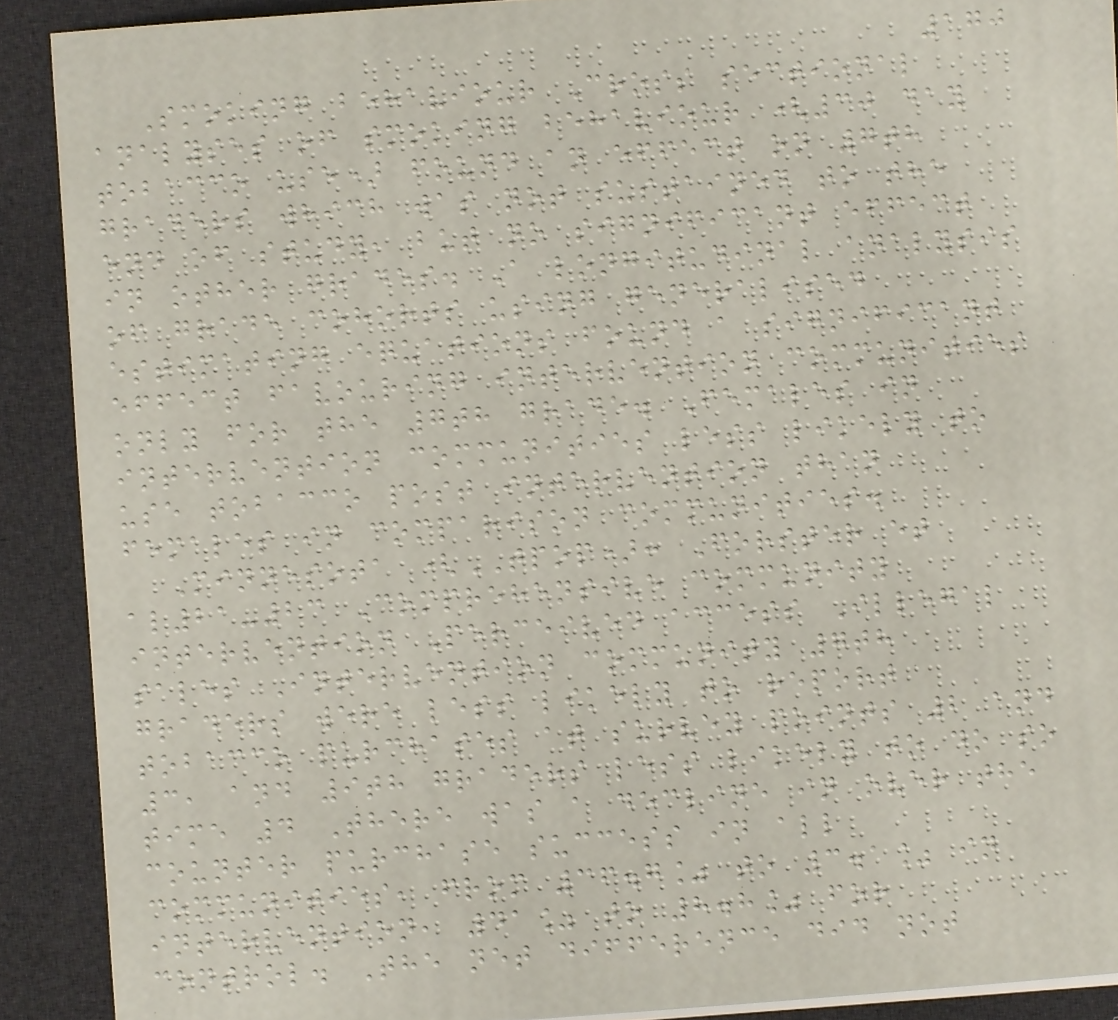170
Smoking behaviour Cross sectional
analyses of smoking behaviour (30 day
tobacco use) found an effect on 7th
graders which was not sustained to the
end of study, but no significant effect
in other grades. A longitudinal analysis
of grade cohorts using generalised
estimating equations found a significant
effect favouring intervention communities
only for the 7th grade. Females in
intervention communities less likely to
use tobacco post intervention than
females in comparison communities.
Minnesota (TPOP): Forster et
al21-23 Comprehensive community
intervention Perceived access Illegal
sales Intervention community 7th
graders were less likely to report
tobacco purchases at survey points 2 and
3, and 9th graders less likely to do so
time 4 There was a decline in over the
counter purchase success in all
communities, from 36.7% to 3.1% in
intervention, 41% to 8.8% for
control. The net difference did not
